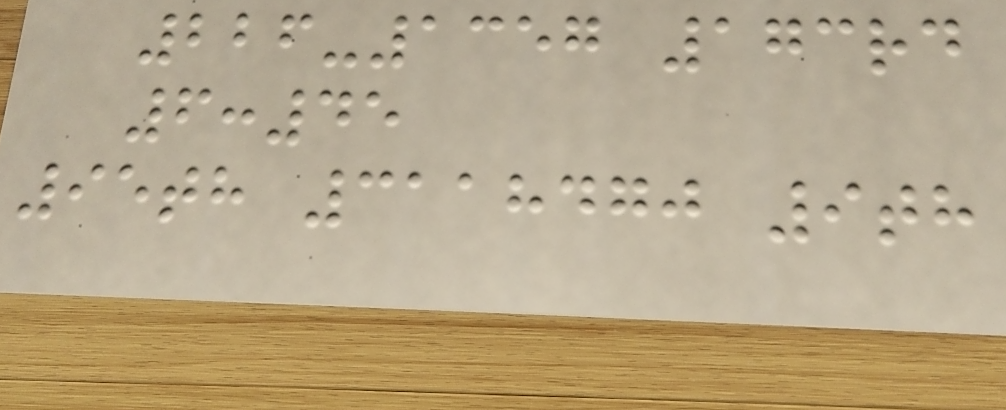226-1357 173rd
6:45
95th 3118470 9th
